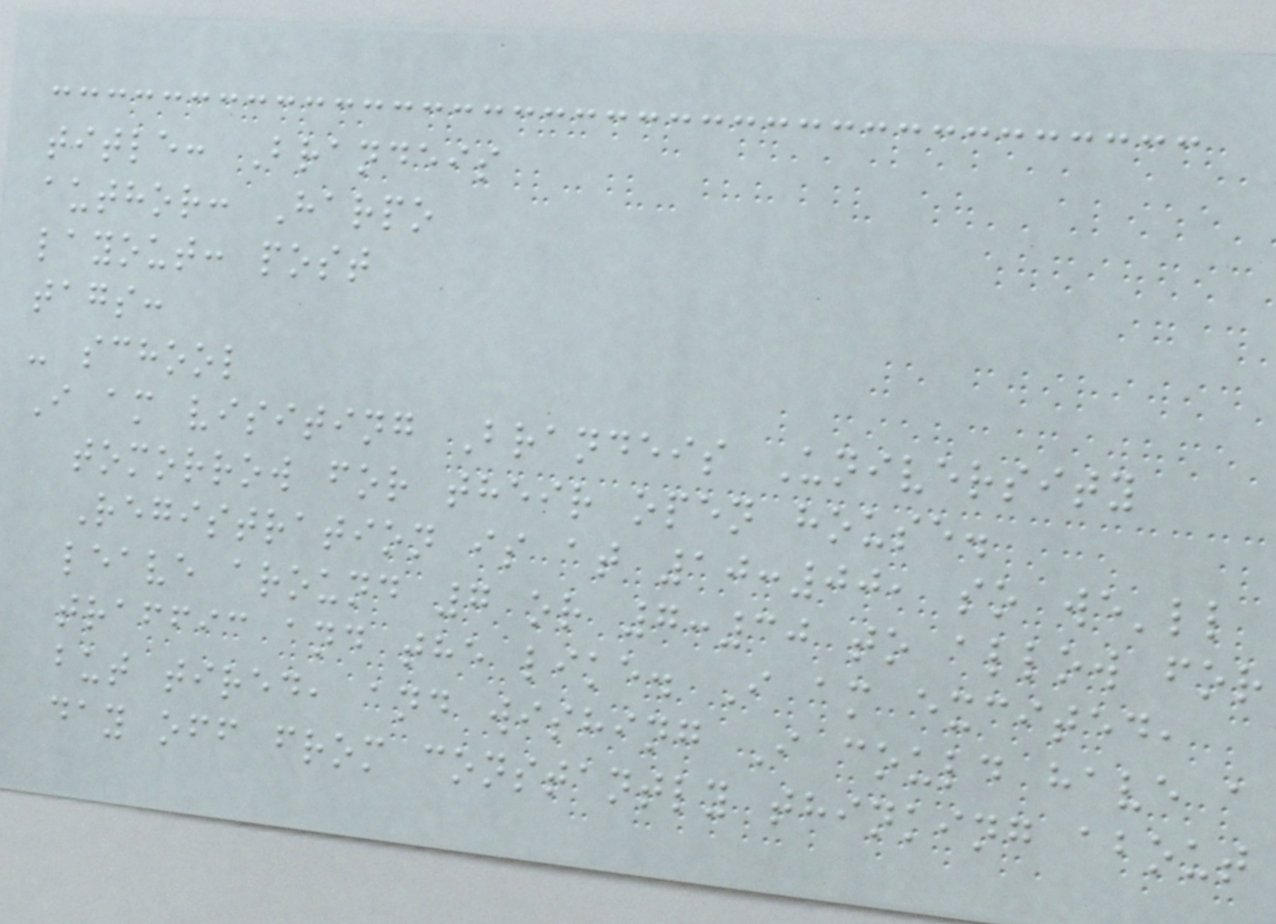title: Brandeis
author: Harpo
layout: post
tags:
- school
I am visiting Brandeis University
tomorrow for their open house.
Registration is at 10:00, so we'll
leave around 7 or 7:30 to allow for
traffic and the like. I am excited,
but tired, and wishing I could have a
day off from constantly thinking about
